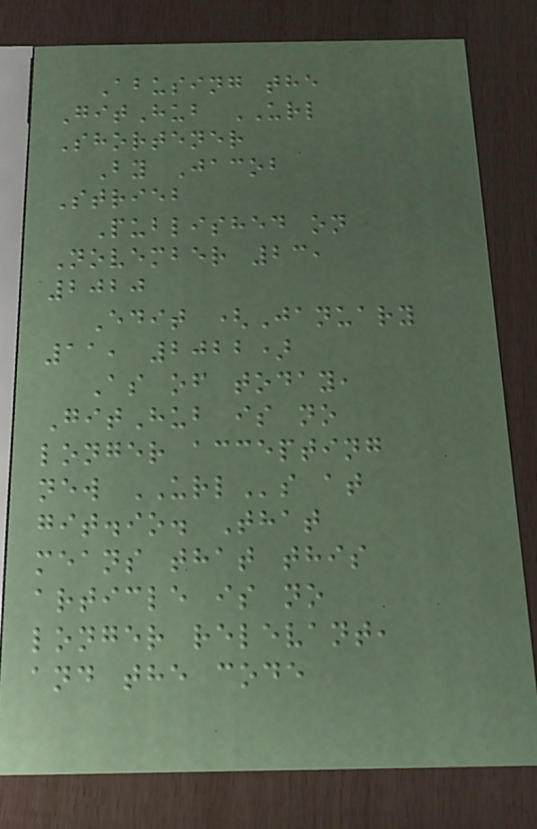Abusing the
GitHub URL
Shortener
By Jacob
Strieb
Published on
November 23,
2020
Edit (January
11, 2022)
As of today,
GitHub is no
longer accepting
new URLs at
git.io. That
means that this
article is no
longer relevant,
and the code
